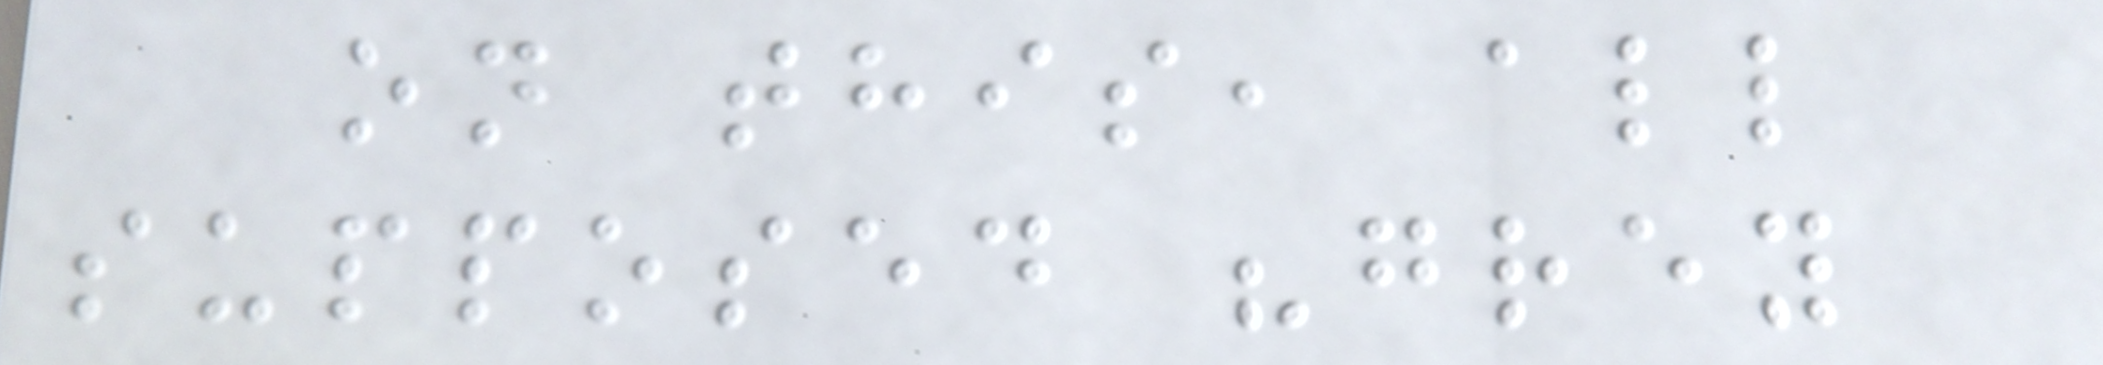on this, all
supposed "grey
